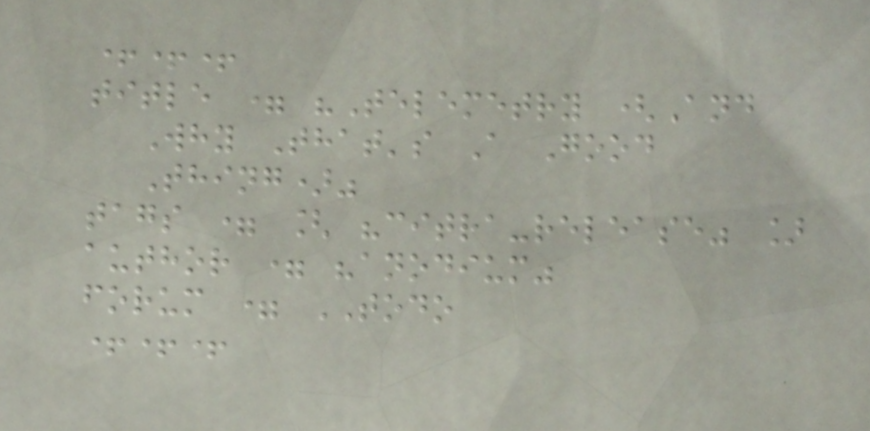+++
title = "Telemetry (And
Why That's A Good
Thing)"
tags = [ "citra-release" ]
author = "anodium"
forum = TODO
+++
